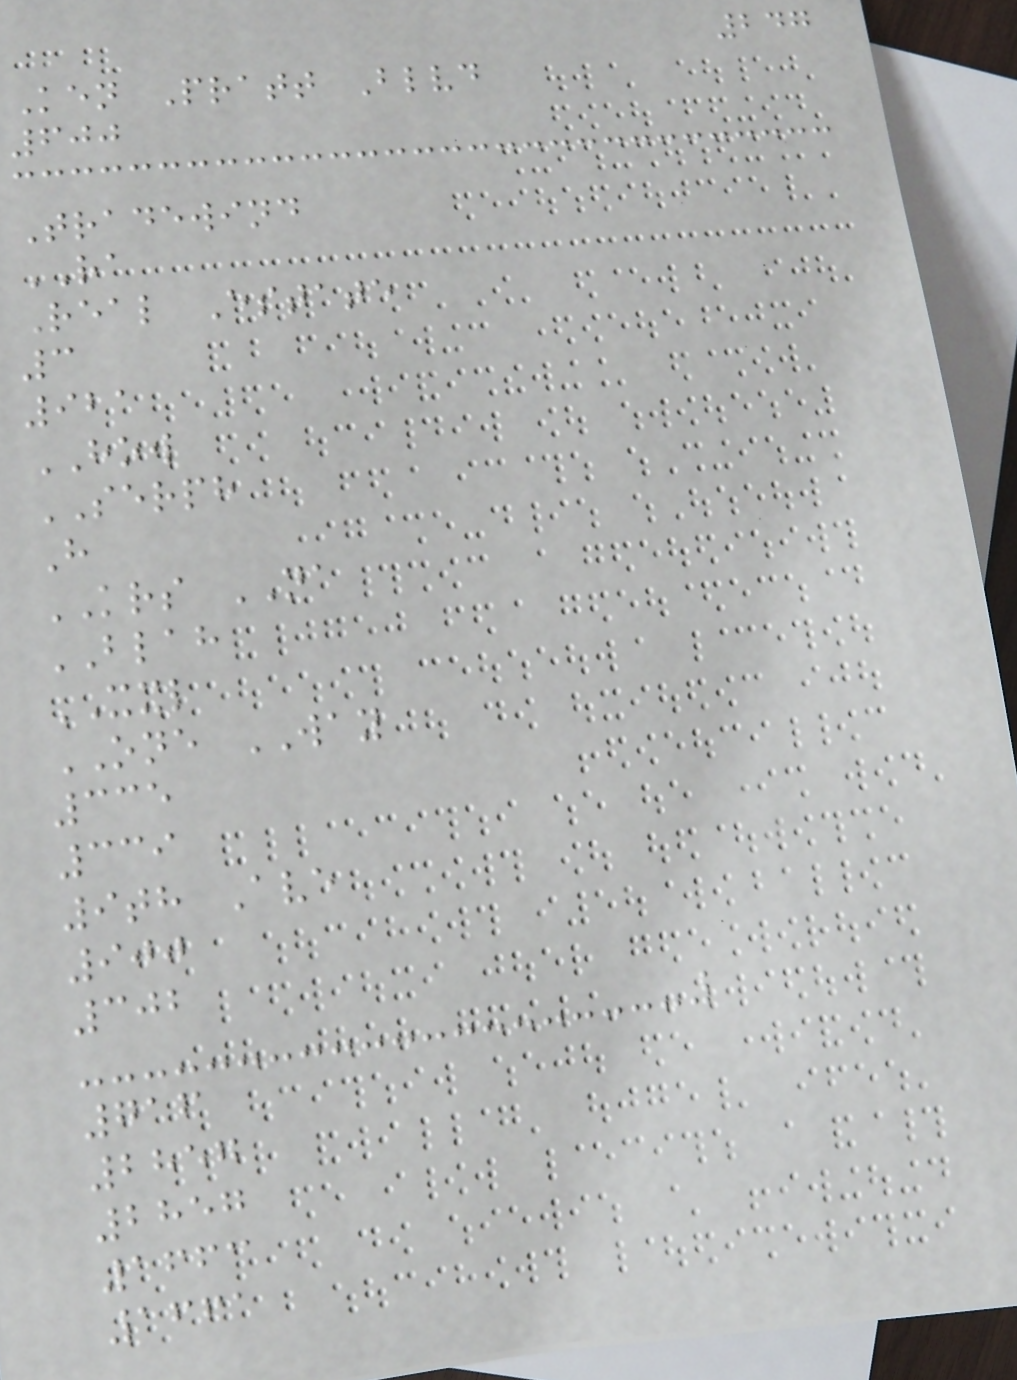247
Ken Pratt Blvd
600
Tradewind
RA
Real Estate
3
921
HOW
SERPH
H
KRS NA
BLAH
XXL
ONE WAY
335
339
9th Ave
900
302
716
2857
2857
1663
1661
